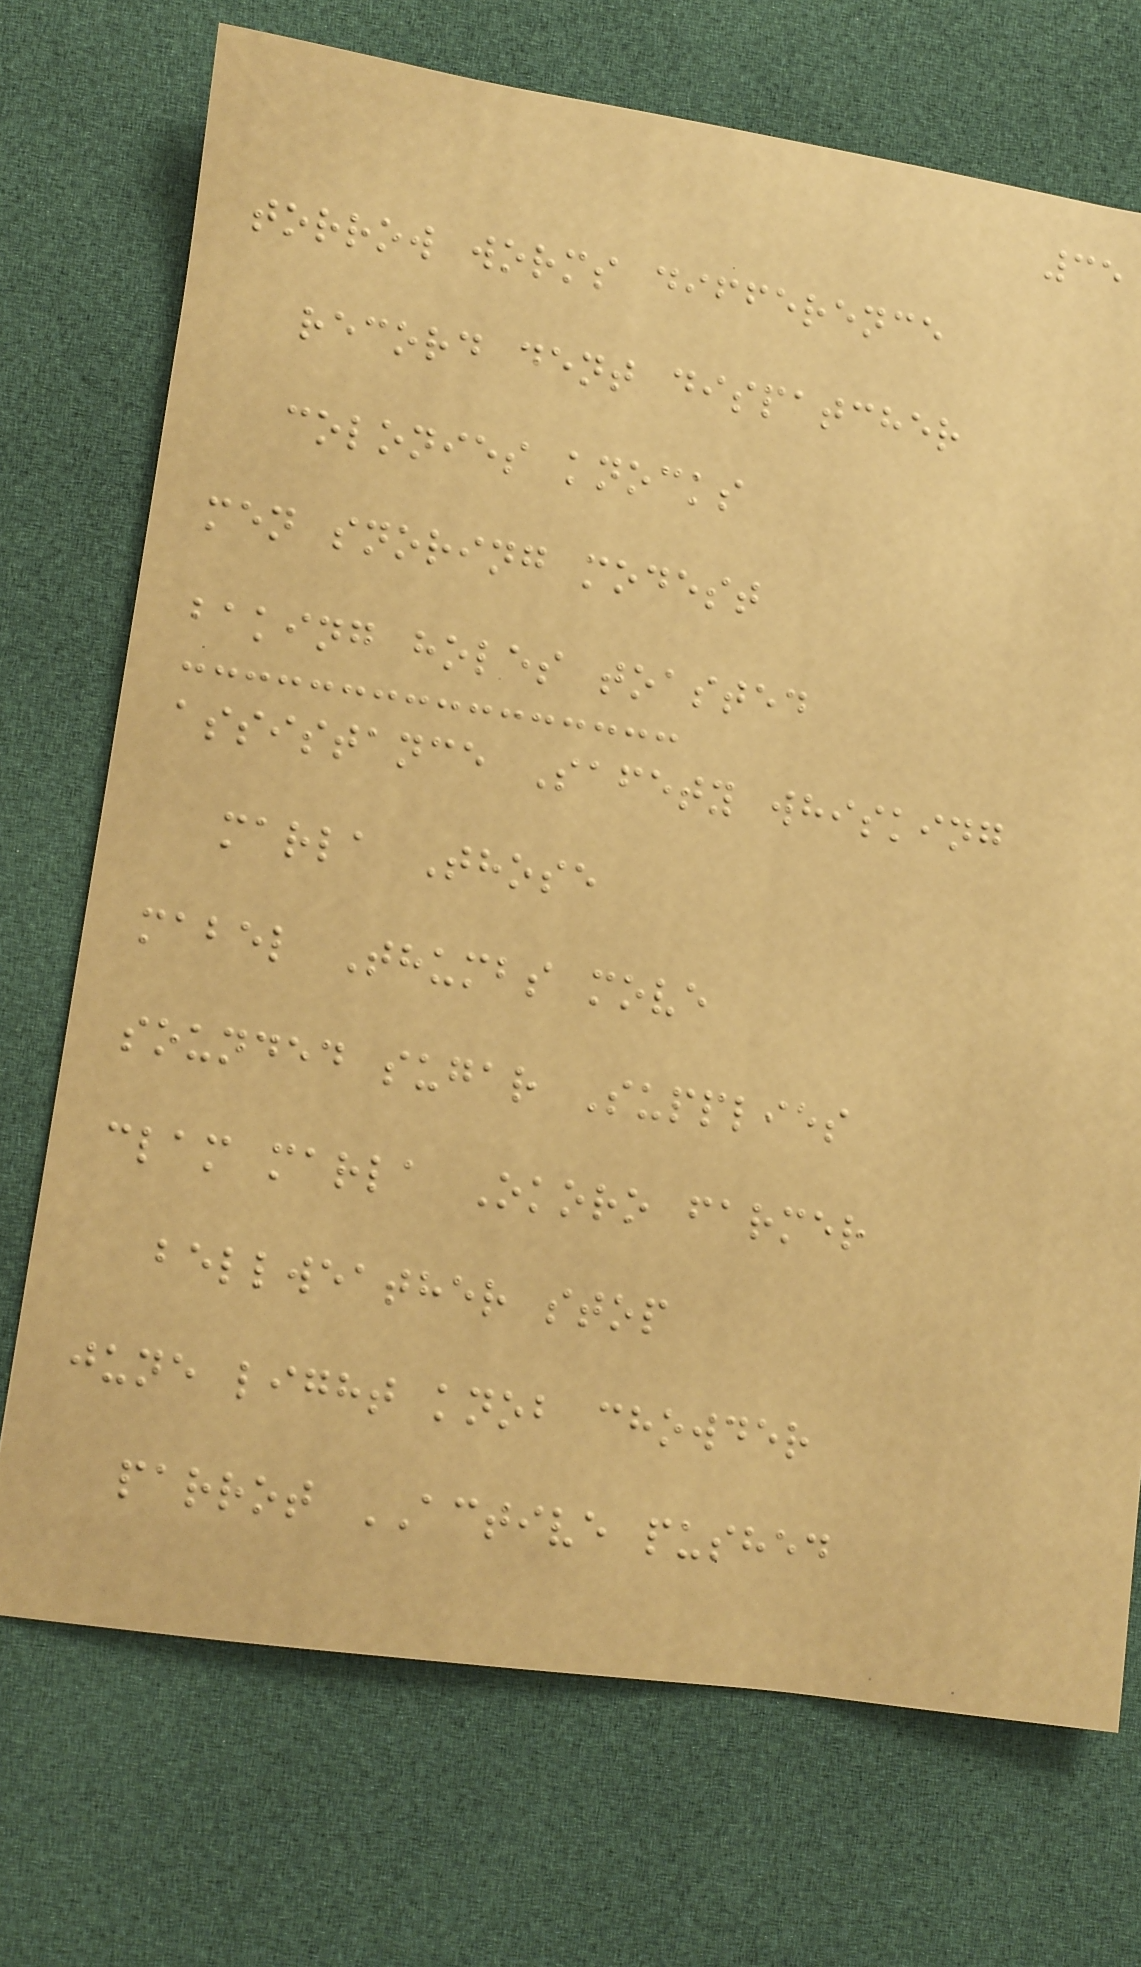35
torrow worms difference
record dent dispatcher
colonies knocks
men snoring modest
baking holes toasted
assistance Safety whisking
marla Those
mabel Thumbs move
sounded sugar Supplies
clam marla Okoro farmer
bellweather stop
june light knob chowder
parrot ACTIVE pushed
